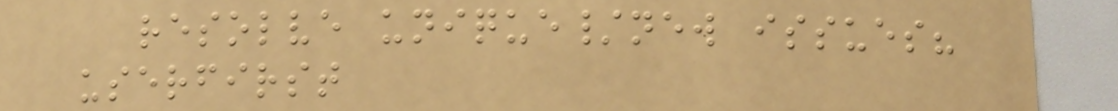resolve unique/new issues?
userfirst
